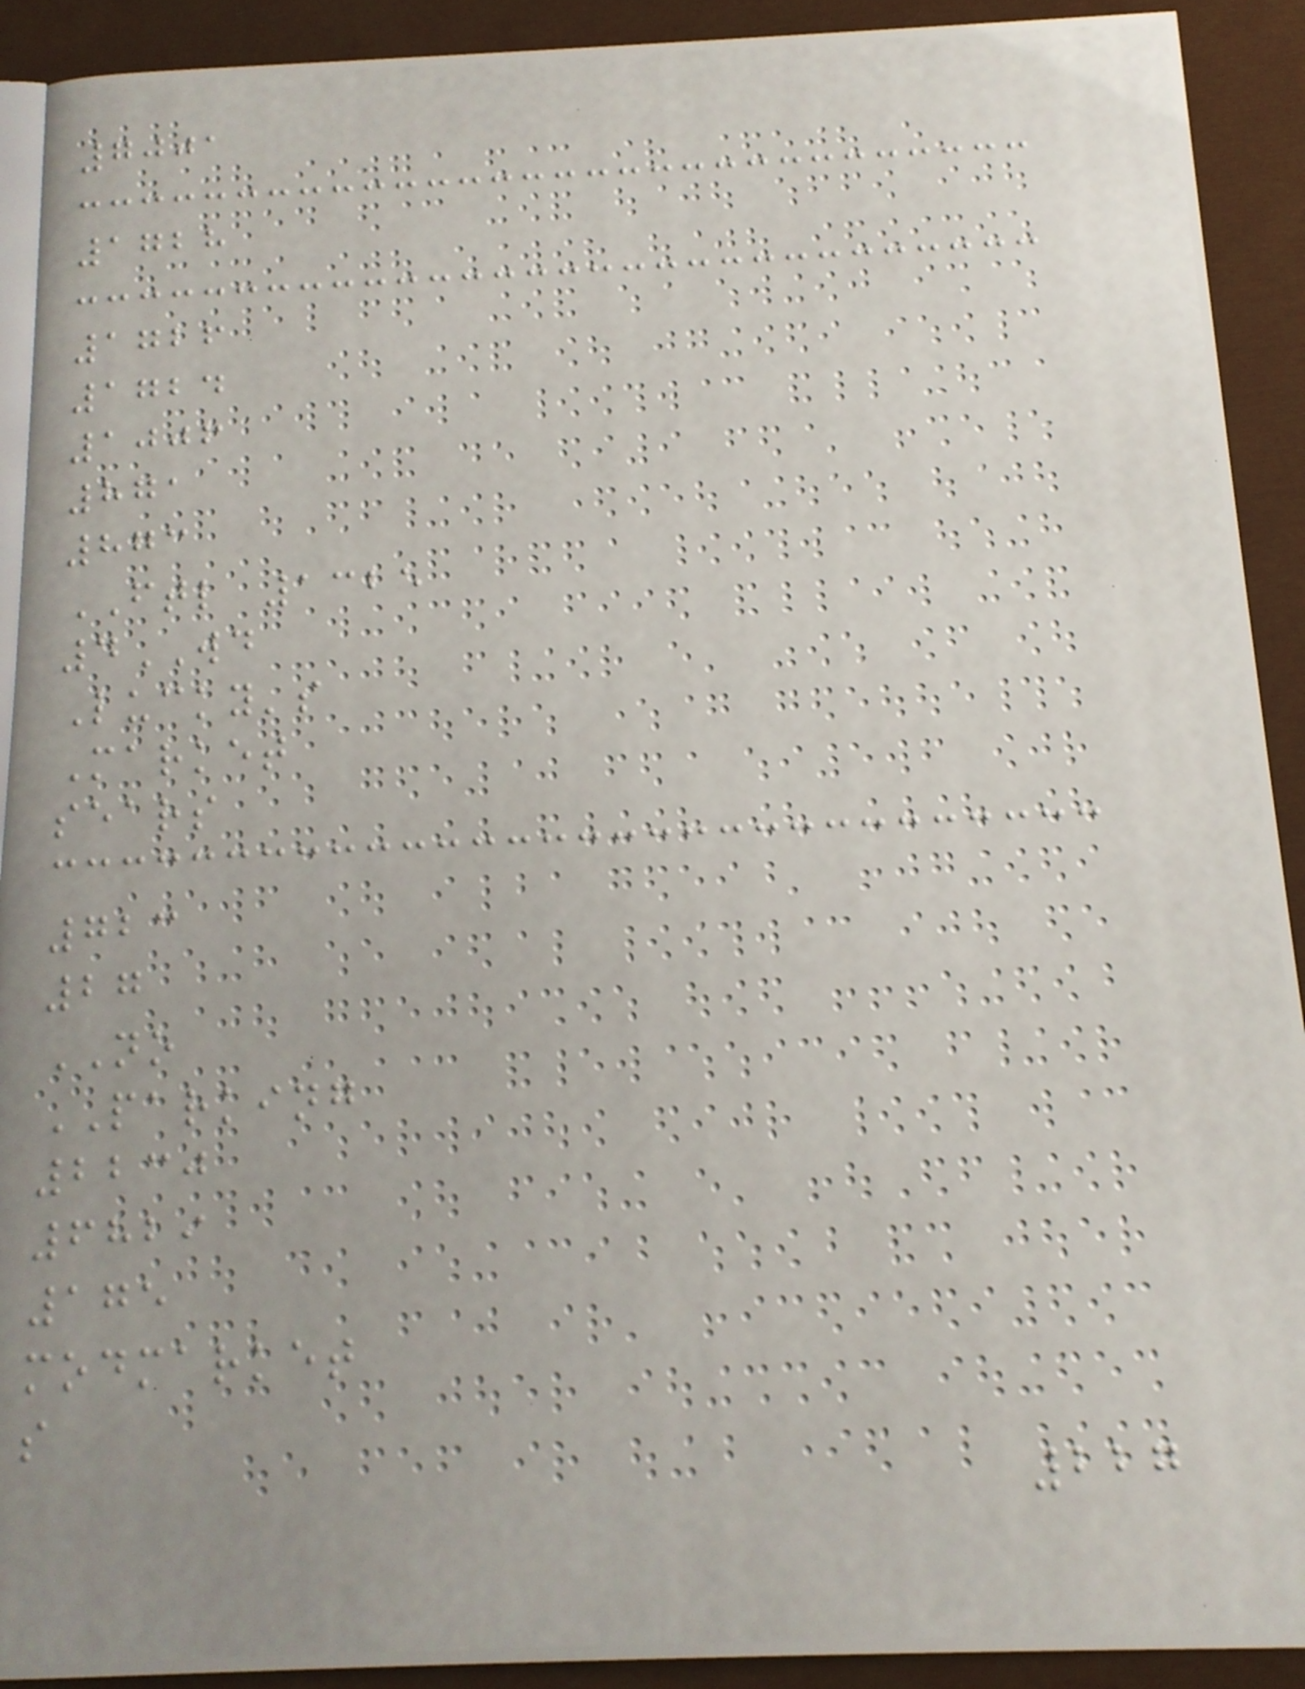7001
1728
1726
1724
1006
871
873
FTL 1325
4WD
Lucky's
Market
sears
723
27
NO
PARKING
2230
6829
175
modmarket
s
227
